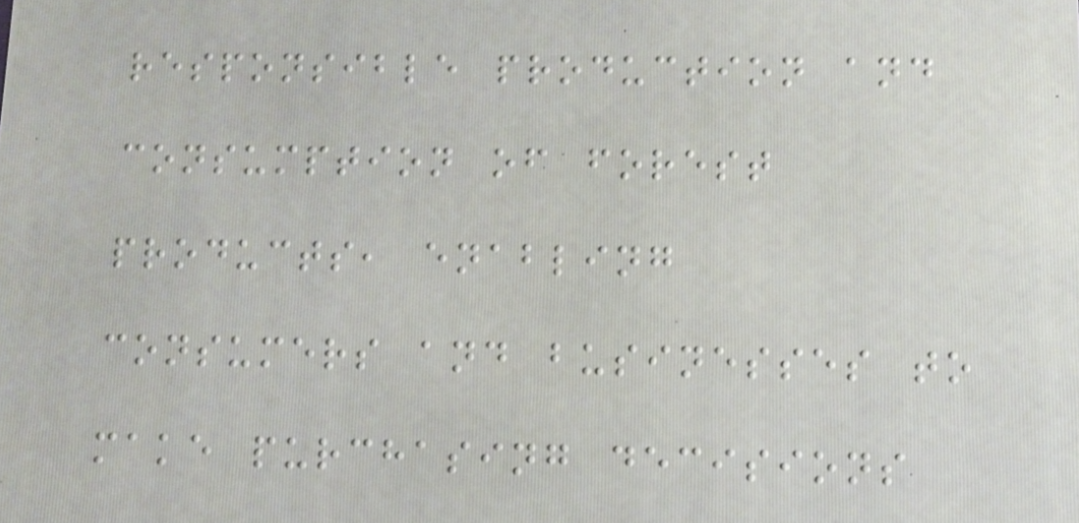responsible production and
consumption of forest
products, enabling
consumers and businesses to
make purchasing decisions
